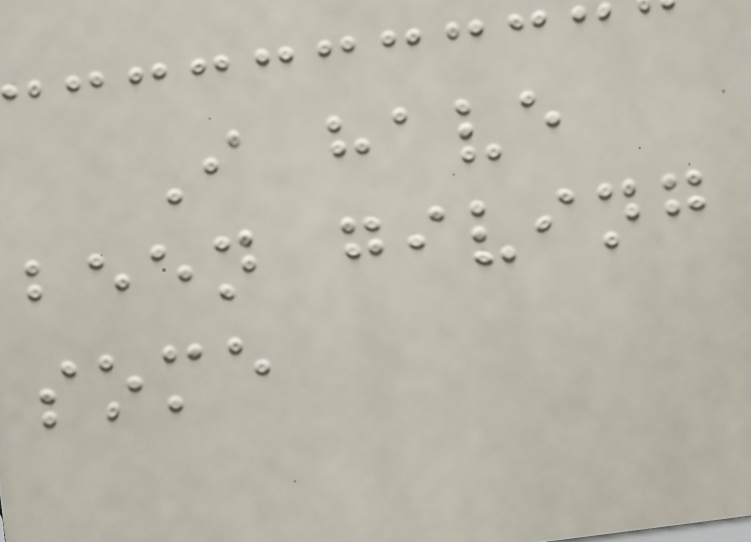I have
been giving
some
